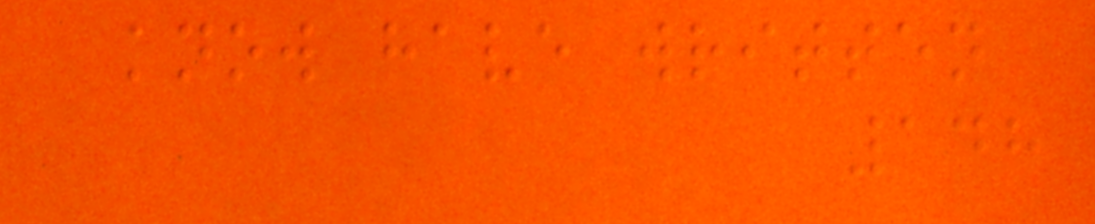know have written
148
